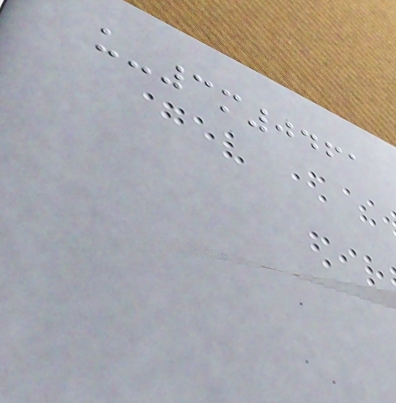u-3m0461
